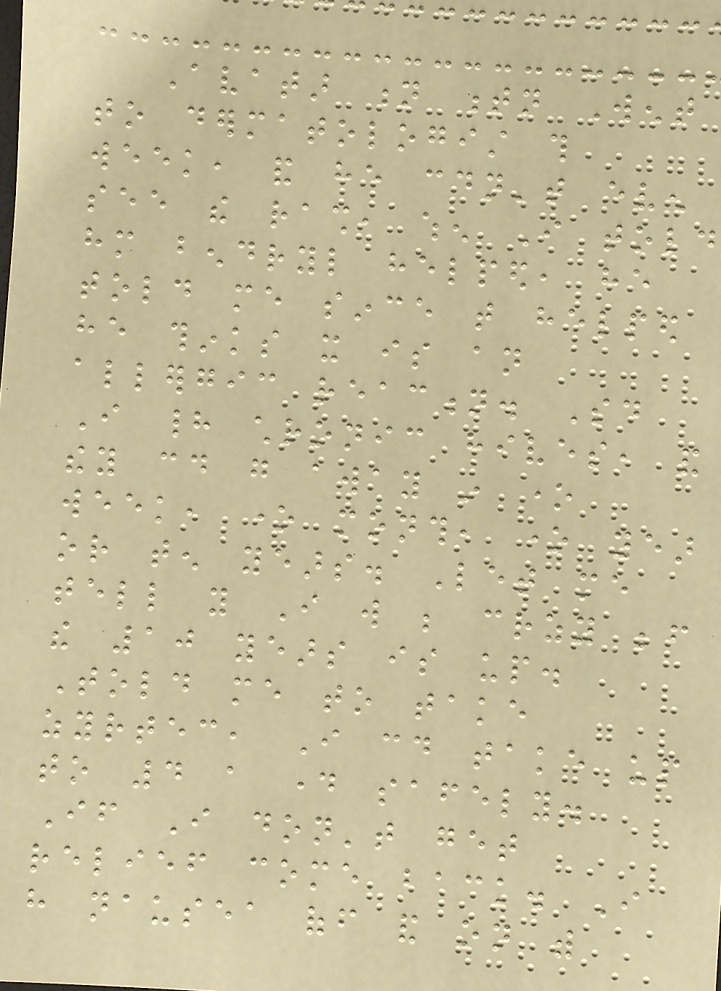Avatar n tn Went
to dermatologist this
week, and he couldn't even
see the rash, when I told
him bendryl helped, he
told me since that helped
he thinks it is an
allergic reaction. Said
I had chronic hives, and
they could go away in one
week, one month, one year
or ten years. Let me
tell you I will be crzy before
the 10 years is up.
Told me to take
zyrtec, I could take up
to 4 a day safely.
If I don't get
relief come back. I
have nausea off and on with
